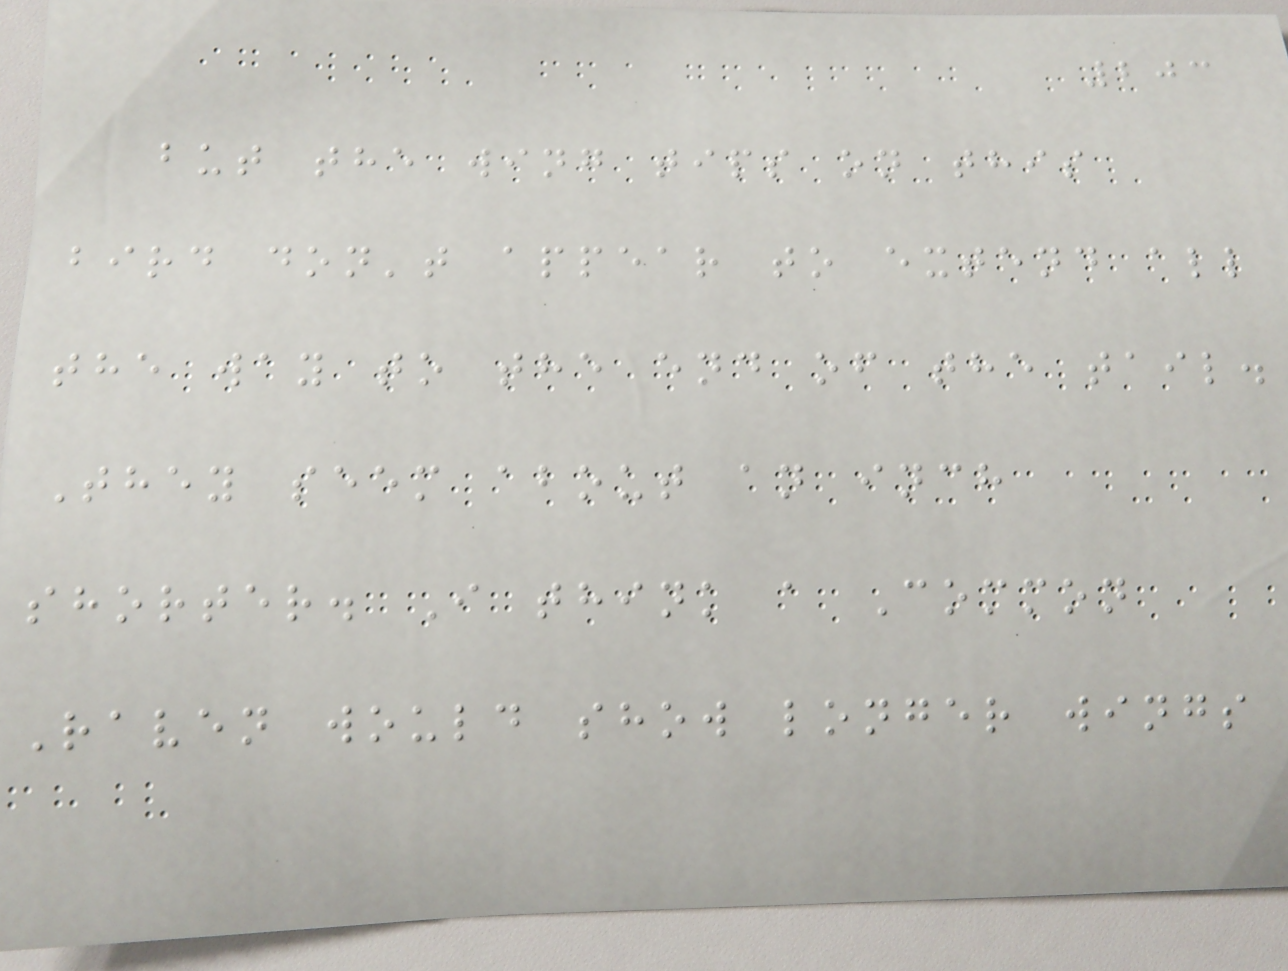203
but the wing tips on this
bird don't appear to extend all
the way to the end of the tail.
They seem about an inch
shorter. I think a Common
Raven would show longer wings
